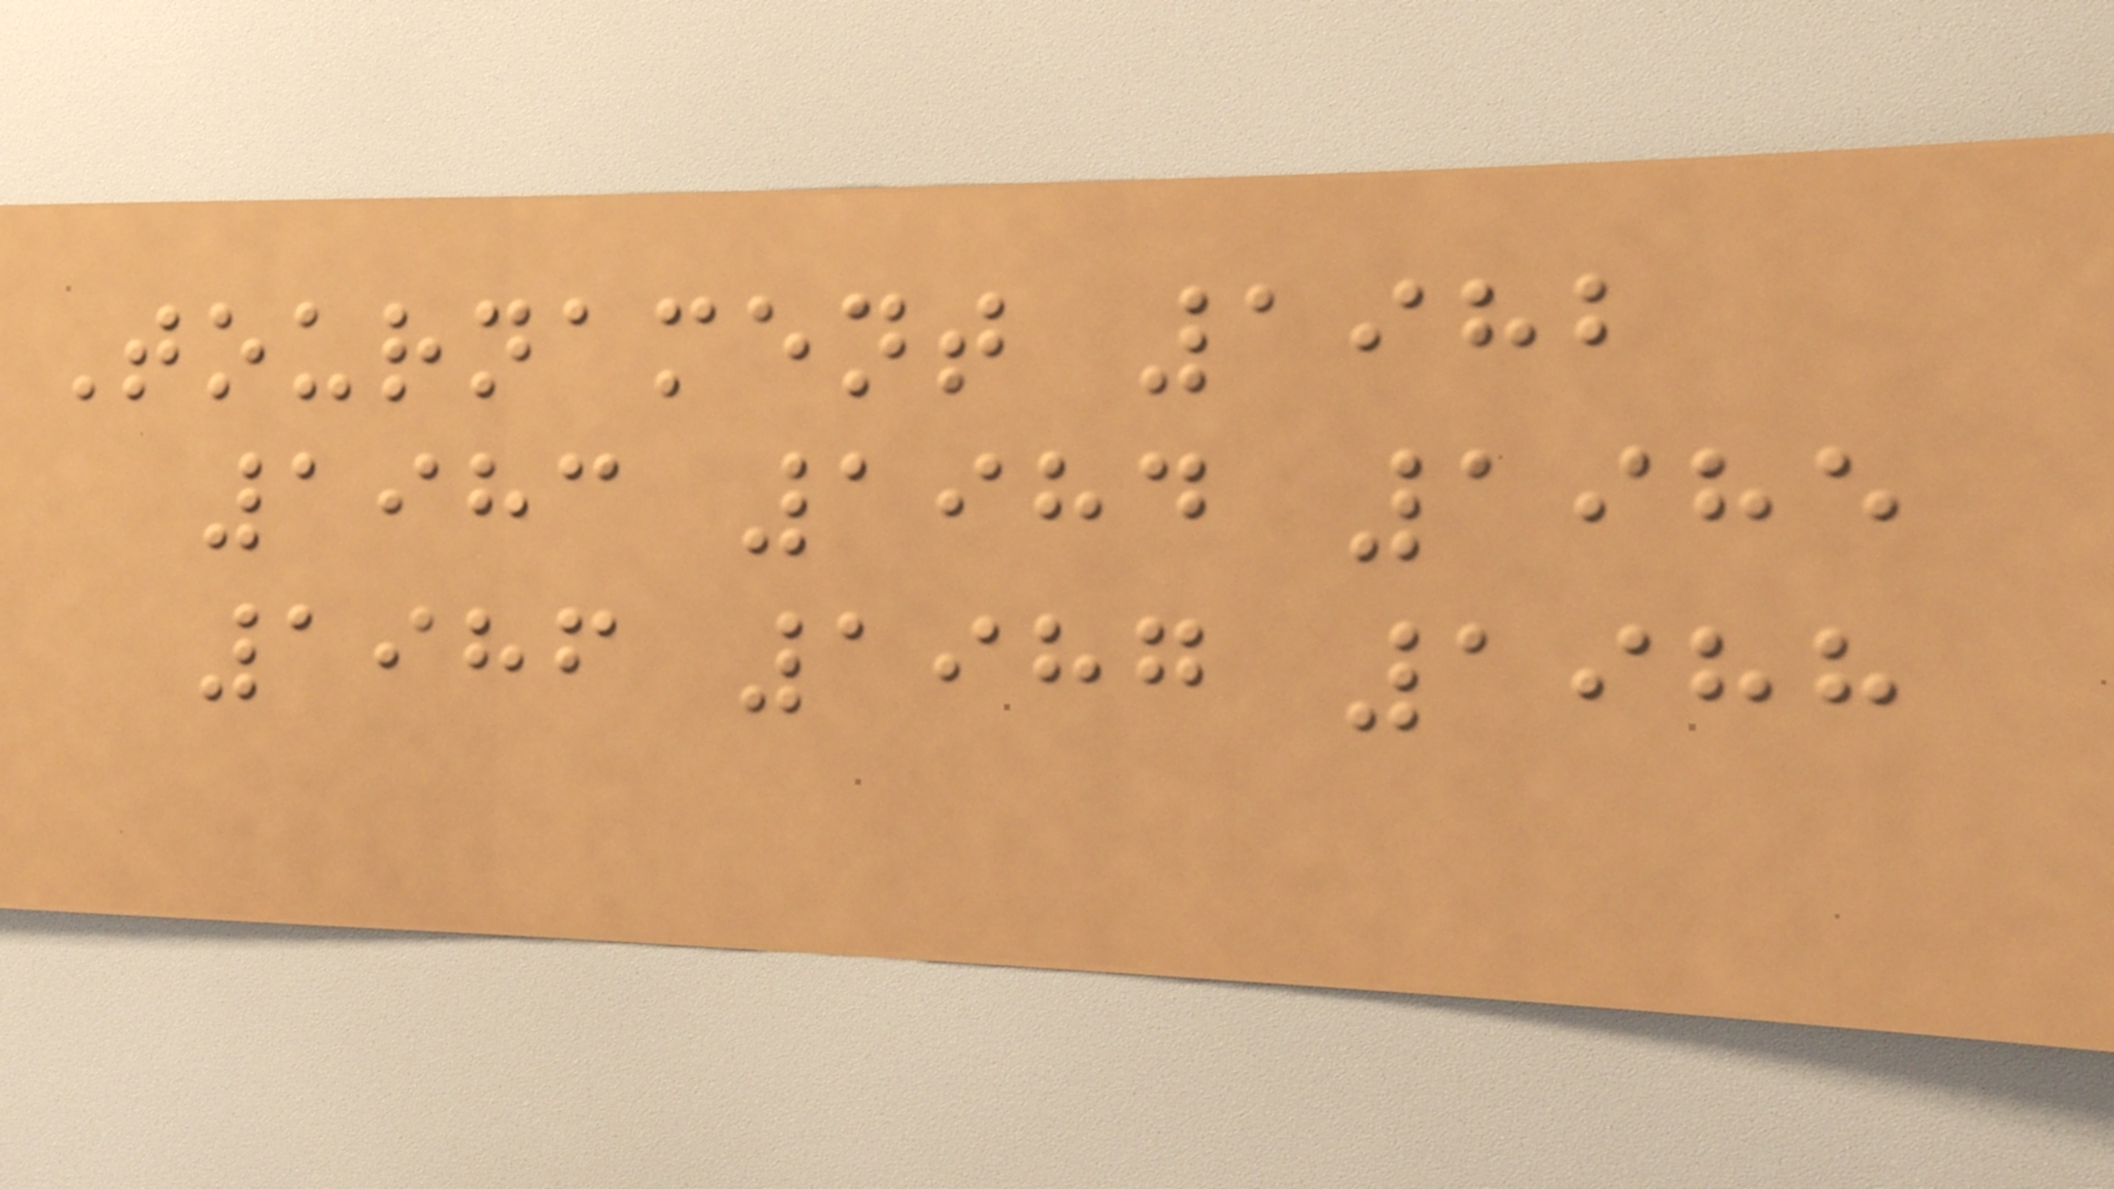Tournament 1982
1983 1984 1985
1986 1987 1988
